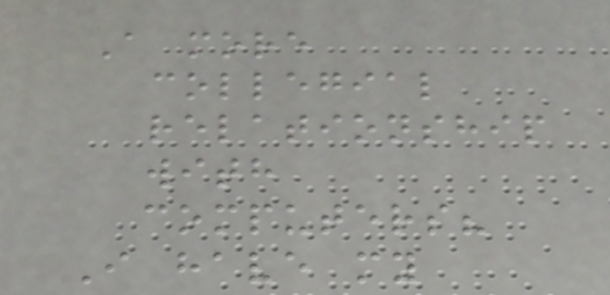A more
collegial
relationship
with
computers?
I have my
